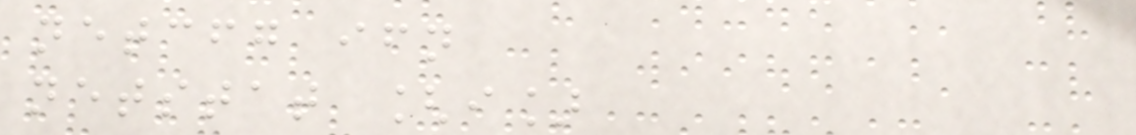netcfg ifn
netstat [i]
